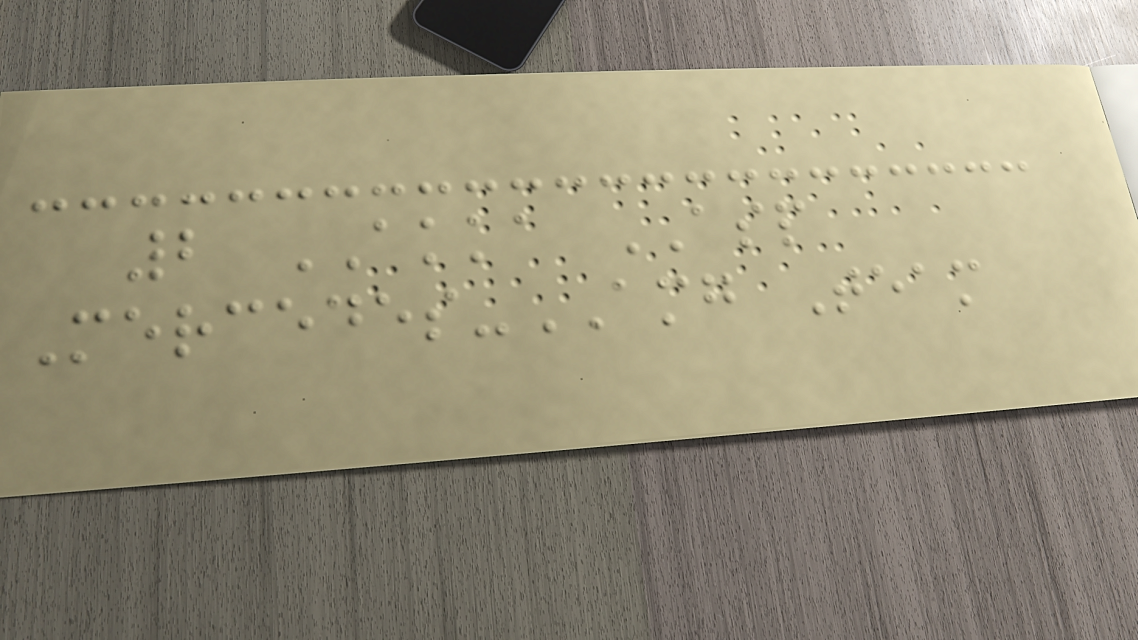2 AKKA ASP
Mercedes-AMG Team
